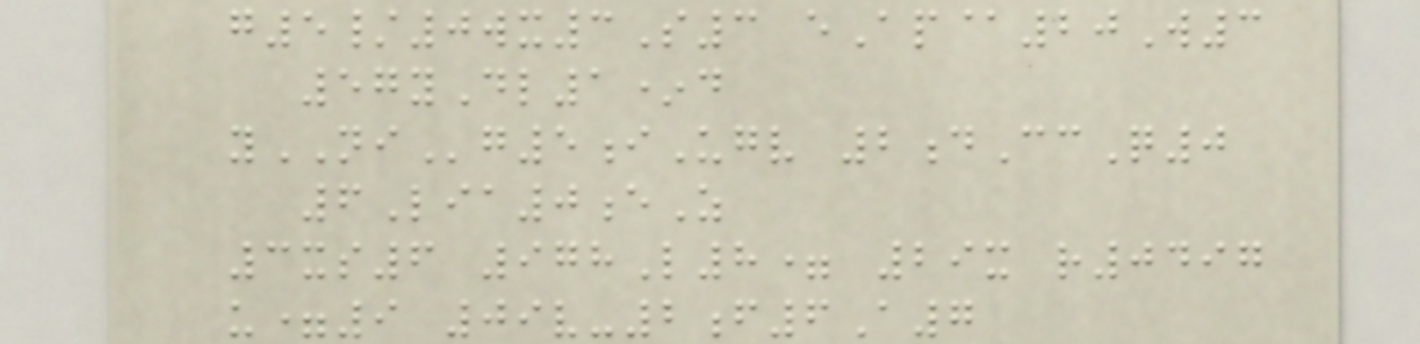g5/0wx3S3 eAp@20W3
57yDl1*d
yNIg5iUgv 2dCcQ0
6Lia0eZ
3xs6 978L8= 29x r0497
u=9 09v-2f6A7
